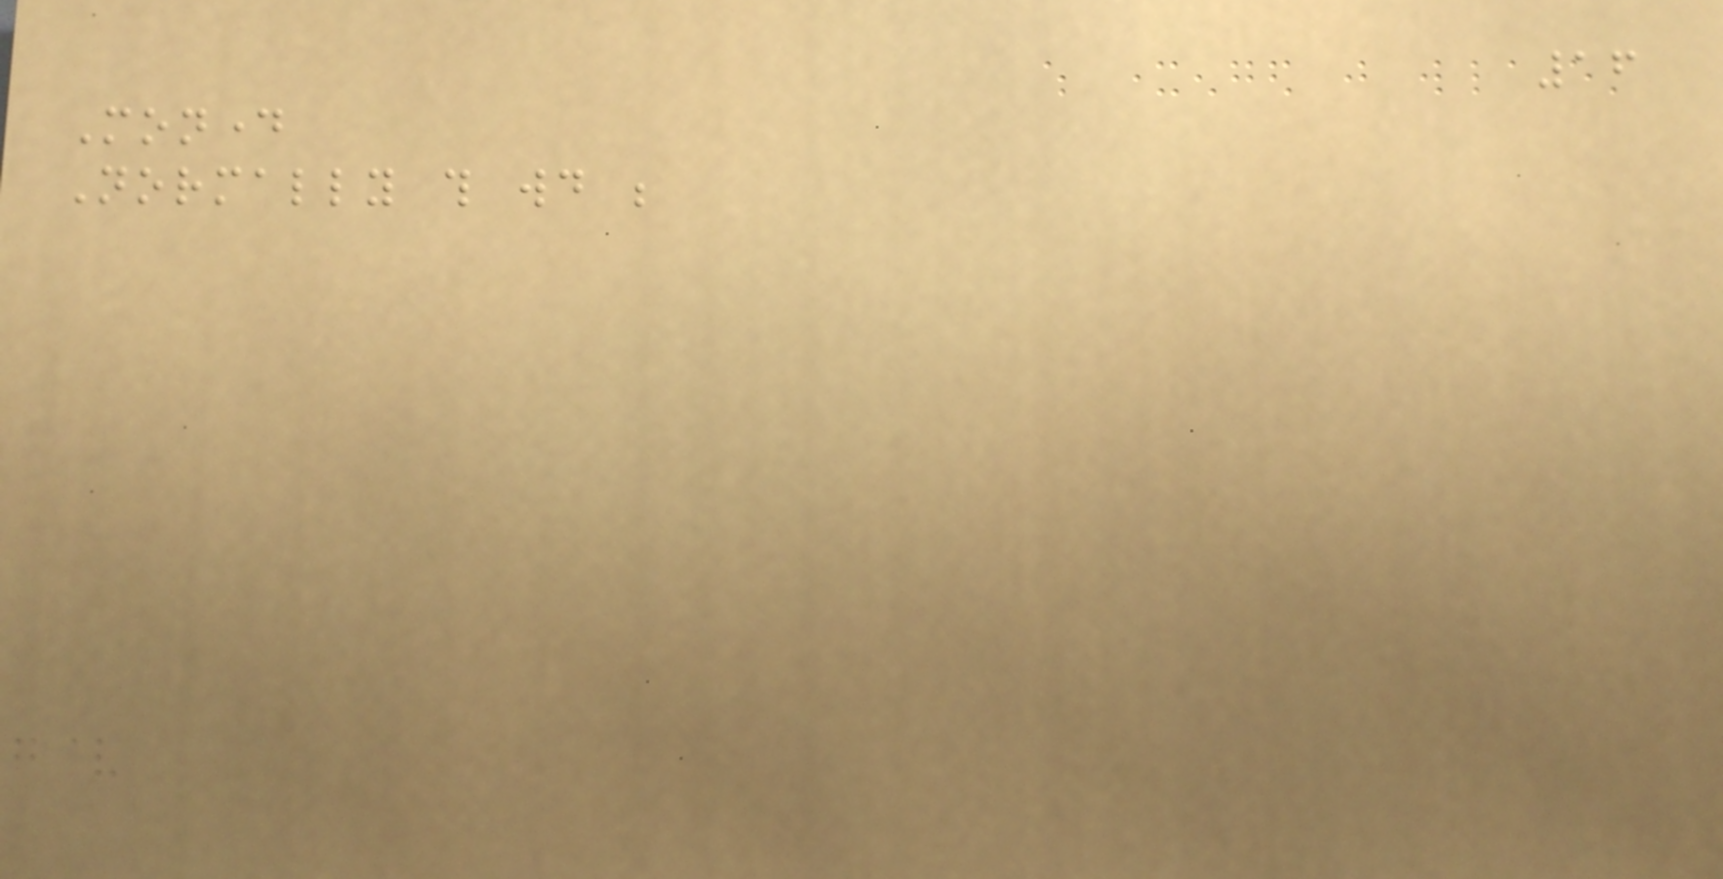16
Monday
Normally this would be
